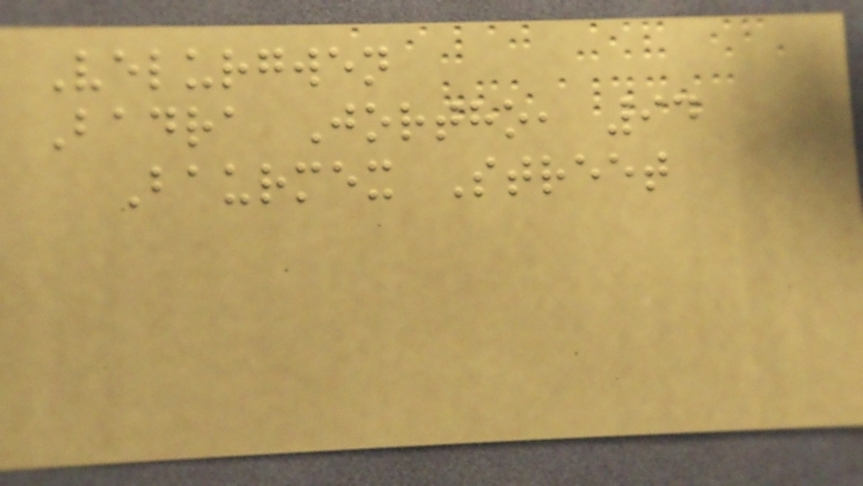Velurgwen
Badra Jortho, 94
Baurmex Street
